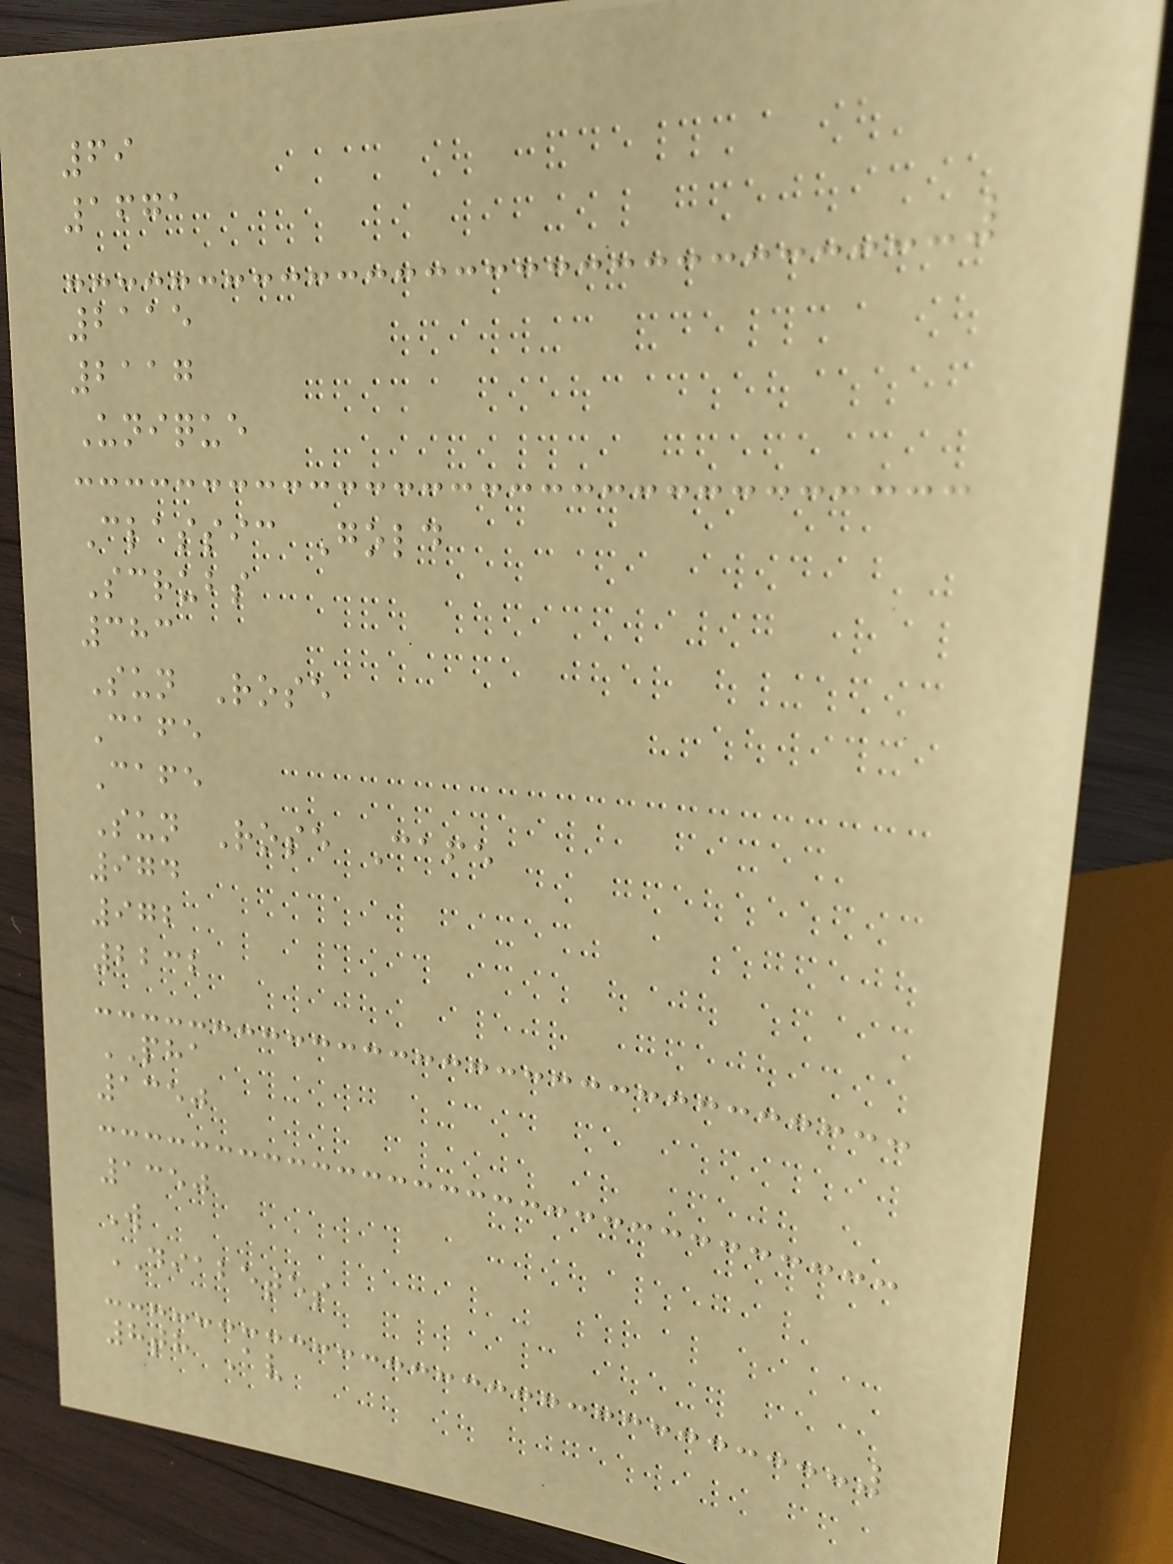69
1671
2115
2117
Unique
Classic Gold
Scrubs
383
Sun Rose
Cafe
Cafe
Sun Rose Cafe
974
972
2232
PHA
1350
1350
W
DIABETES
8th Av
